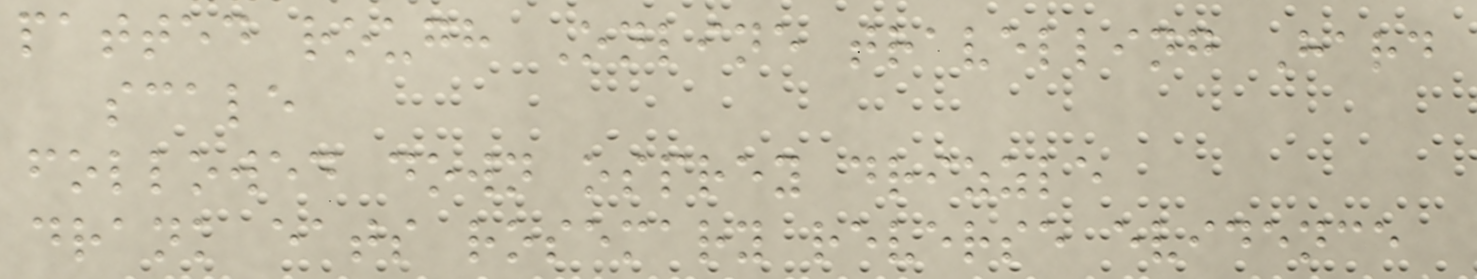patted rough Online travelling Hard
scale
followed down osprey drizzle
drank eats rosemary reverse evidence
